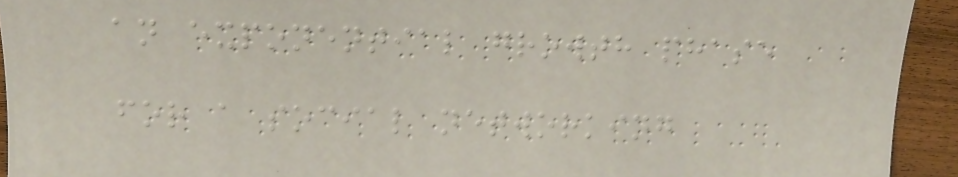an exponential growth phase
for a social networking
